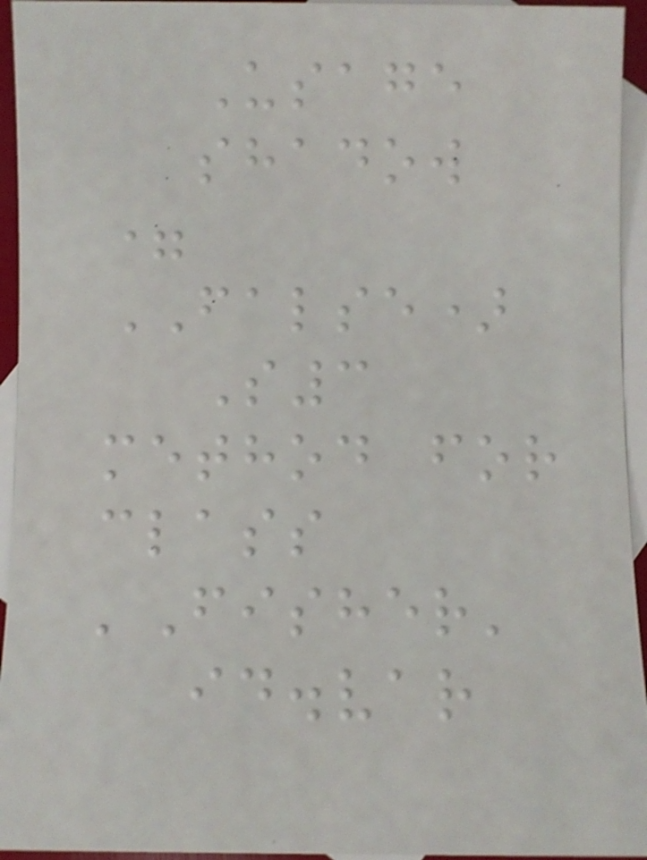Usage
shadow
=
FALSE)
S3
method for
class
'Fisher'
id.var
